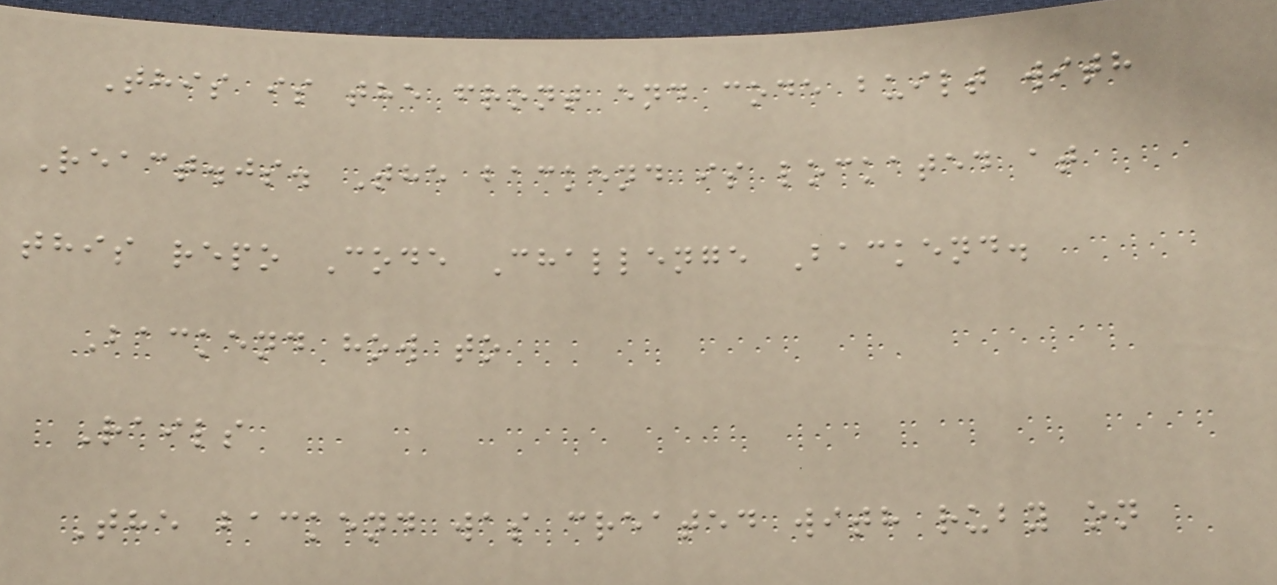This is the front end code built with
React.js. The backend is lockated at
this repo Code Challenge Backend.
Backend how to
Rails
The backend was created with ruby on
